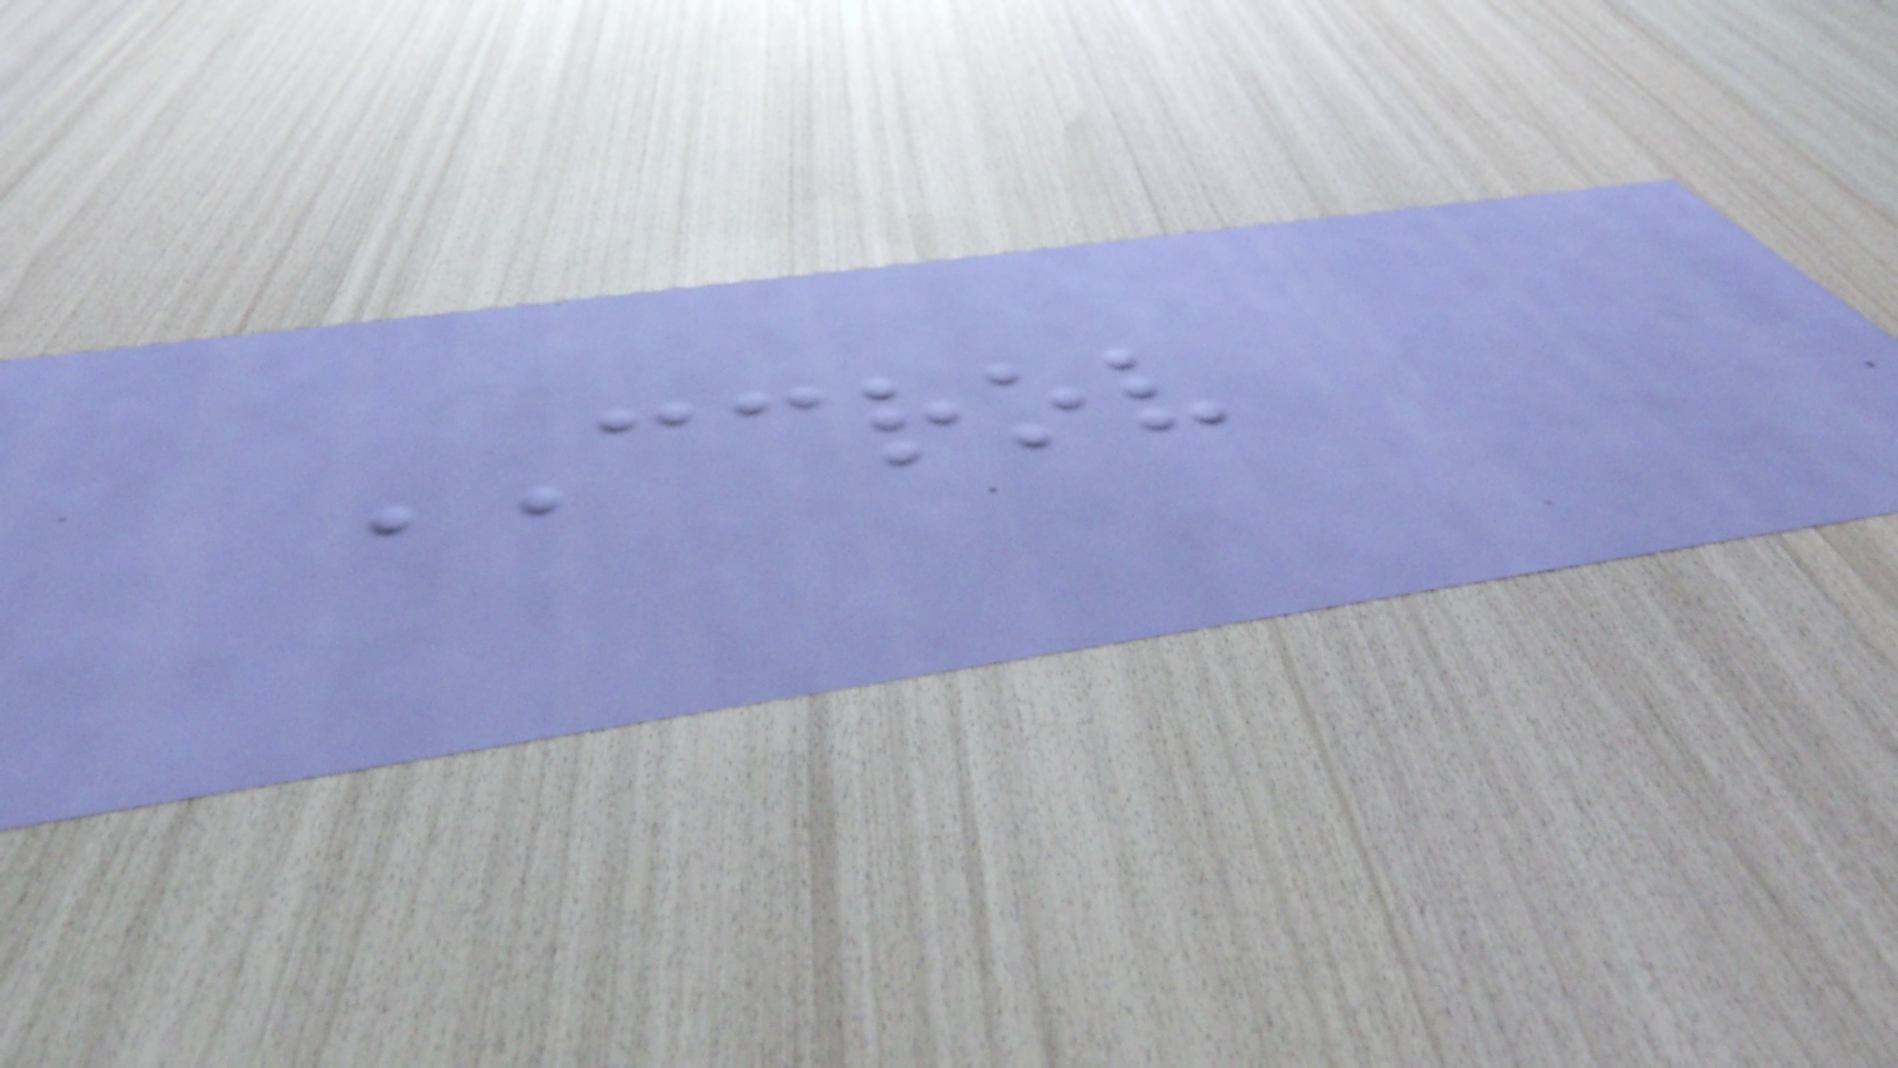CCROV
